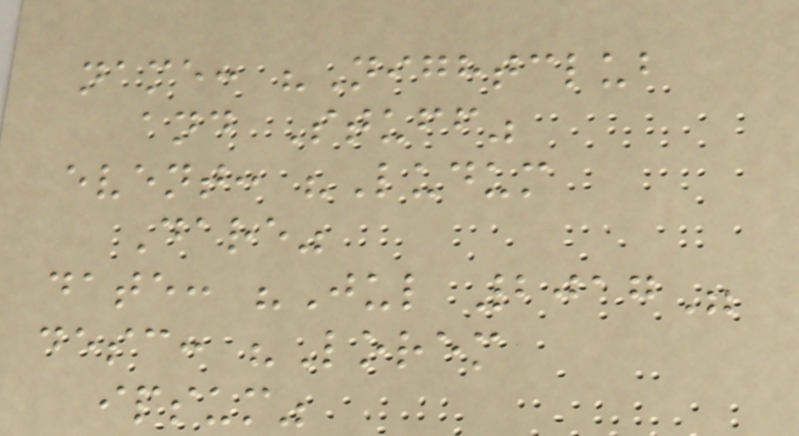name: "Nightclub
and Stuff"
event: "Ludum
Dare"
date: "Jul 2017"
desc: "Lorem
ipsum"
